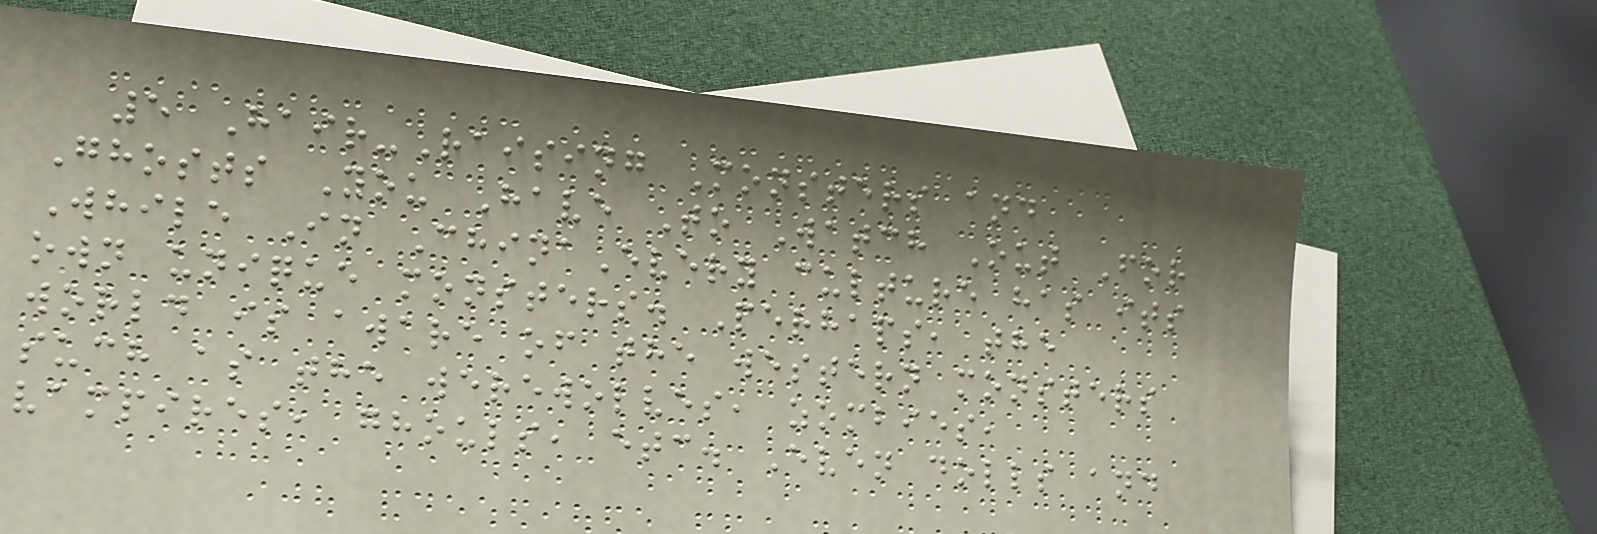5 Hair-Raising Monsters and
Ghosts You Have To Watch Out For
While In ChinaEvery culture has its
own unique monsters. Perhaps, the
world is aware of the western monsters
such as the werewolves, zombies,
vampires, ghouls, etc. Even dolls and
